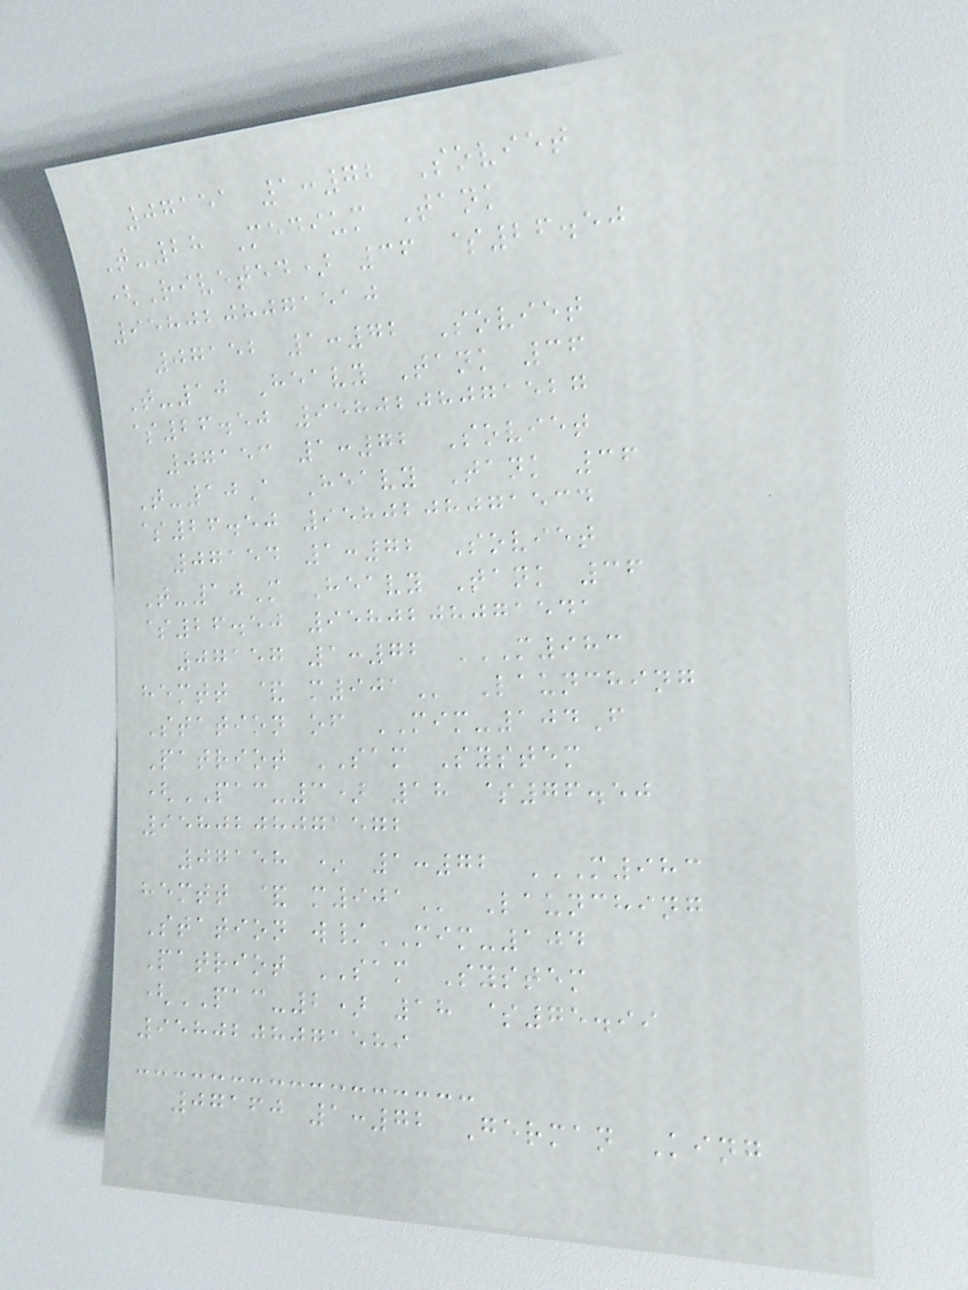07151 1:72 Soviet
T-28 Medium Tank
(Riveted) 36 $26.50
9580208071510
07152 1:72 Soviet
T-10 Heavy Tank 36
$26.50 9580208071527
07153 1:72 Soviet
T-10A Heavy Tank 36
$26.50 9580208071534
07154 1:72 Soviet
T-10M Heavy Tank 36
$26.50 9580208071541
07157 1:72 M983
HEMTT & M901 Launching
Station of MIM-104F
Patriot SAM System
(PAC-3) 18 $76.50
9580208071572
07158 * 1:72 M983
HEMTT & M901 Launching
Station w/MIM-104
Patriot SAM System
(PAC-2) 18 $75.99
9580208071589
07160 1:72 German King
